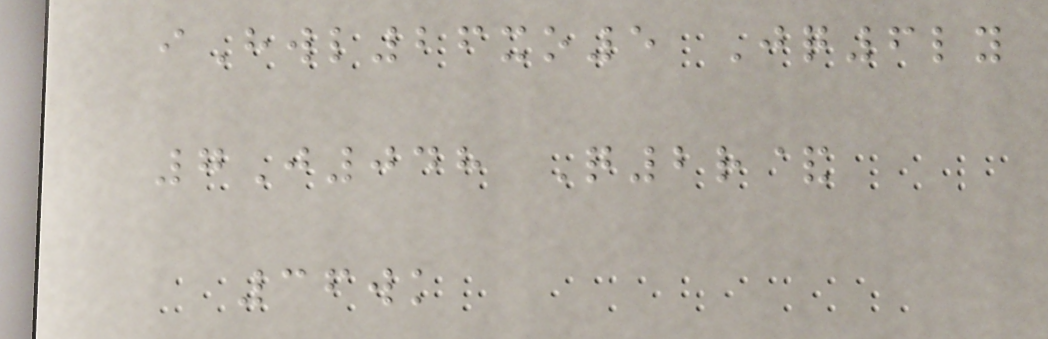iHwl26xo5 Jq6ly
7J048 Q2r&
36wk
